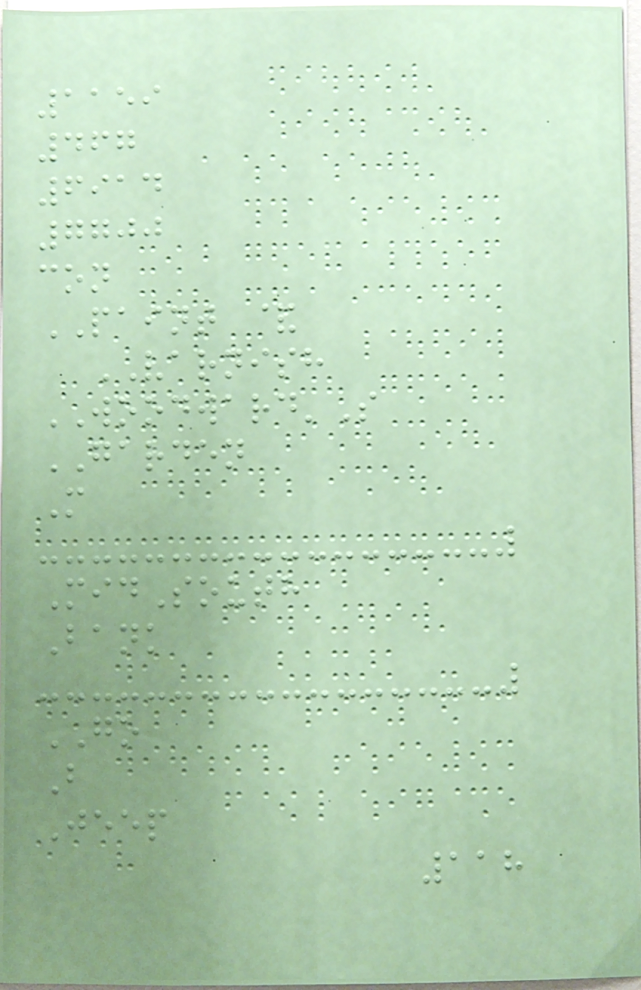1159
467
6914
7700
con
PAINT &
VARNISH
WOODWARD'S
GARDEN
M
MidSouth
Bank
GO
B
Jeep
118
